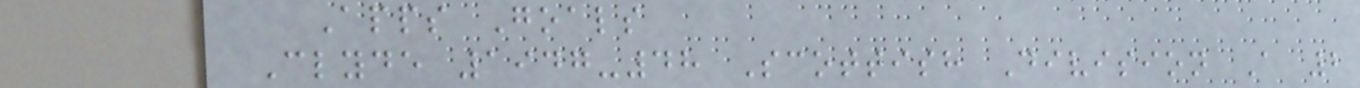Apps Goals
Clyde 1947-48 Scottish Division A 2
